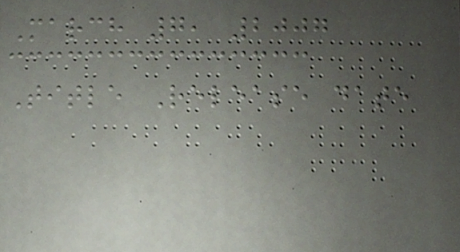March 7, 2007
Title Release date
